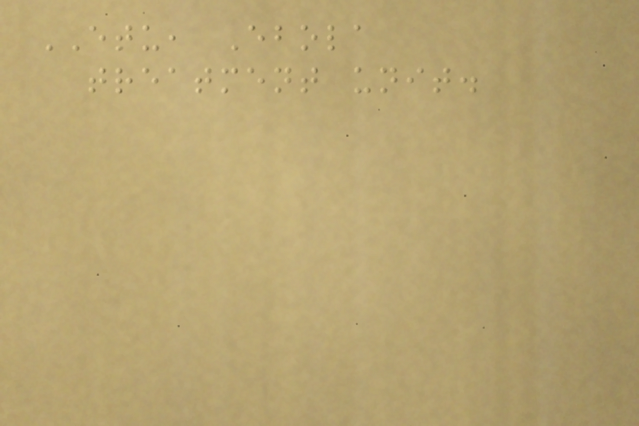ETU, Ebola
treatment unit.
